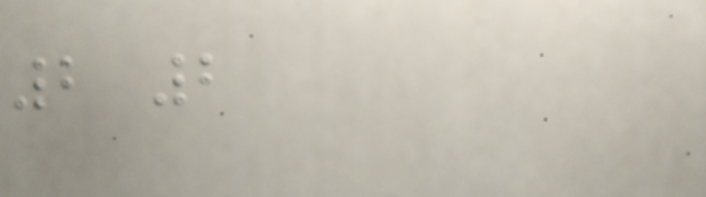2 2
